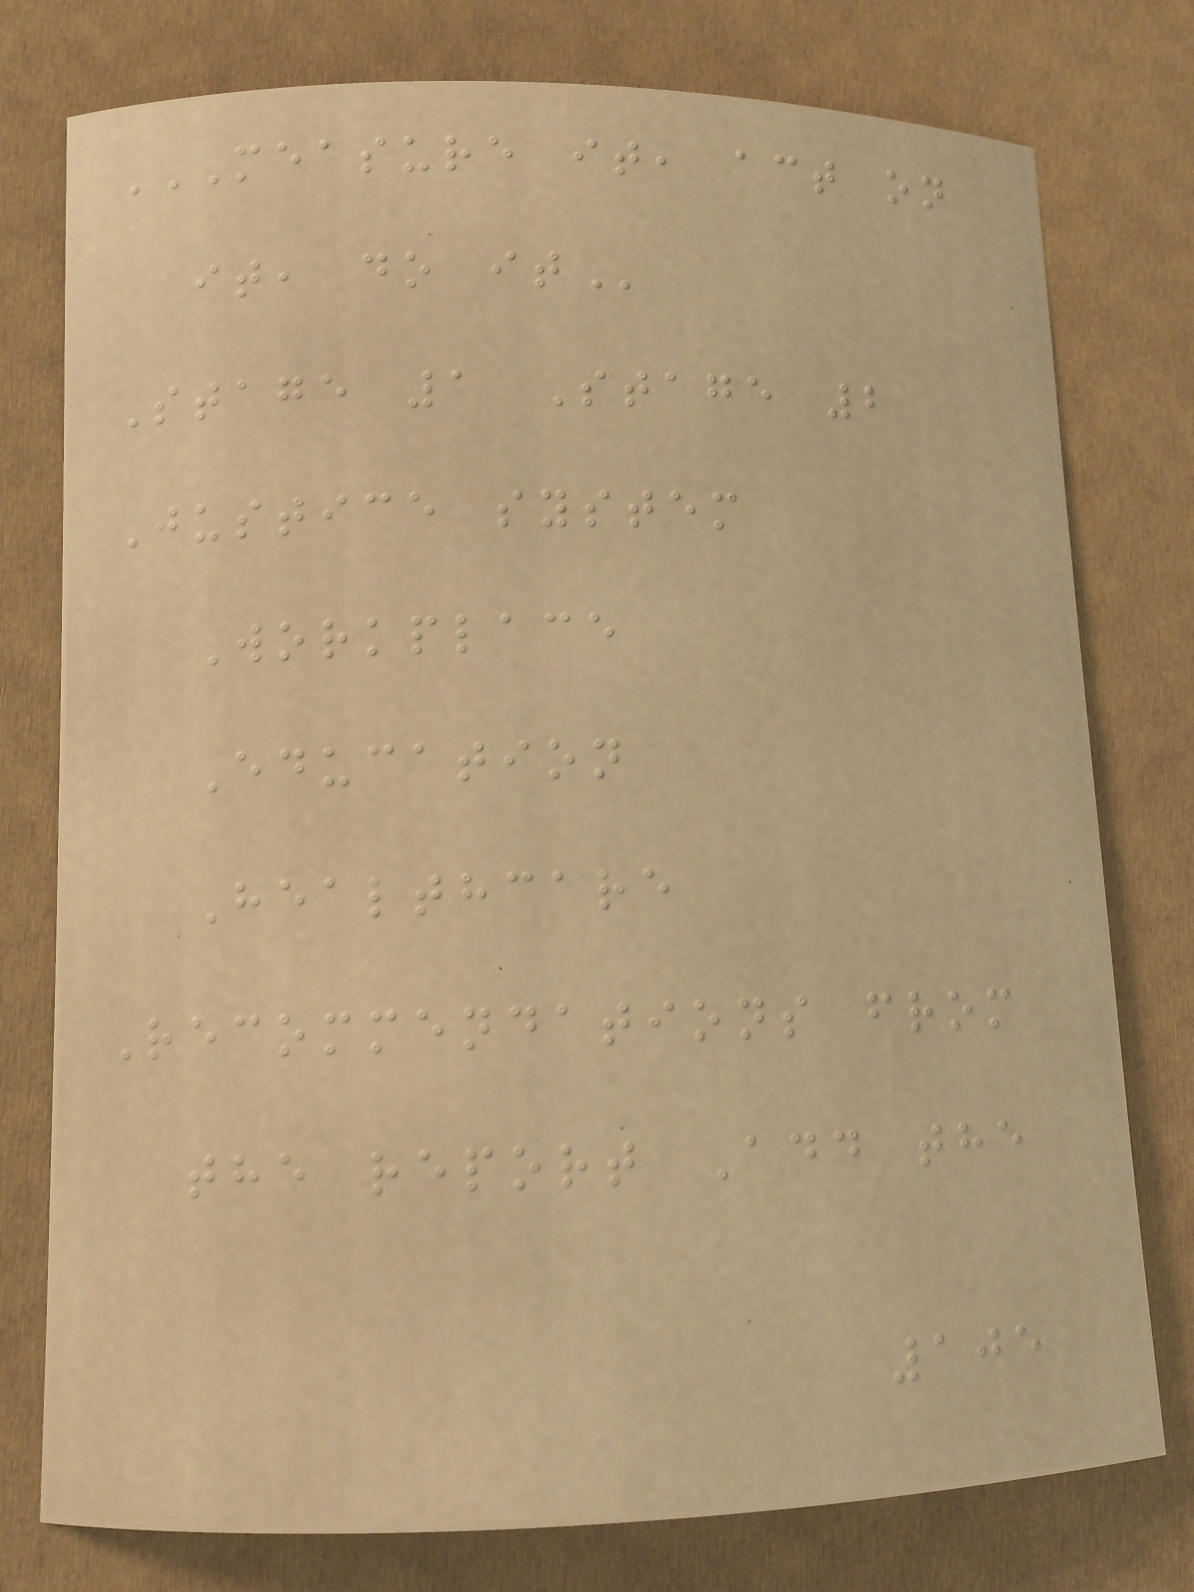MEASURE IT, ACT ON
IT, DO IT
Stage 1 Stage 2
Justice system
Workplace
Education
Healthcare
Recommendations from
the report Add the
105
